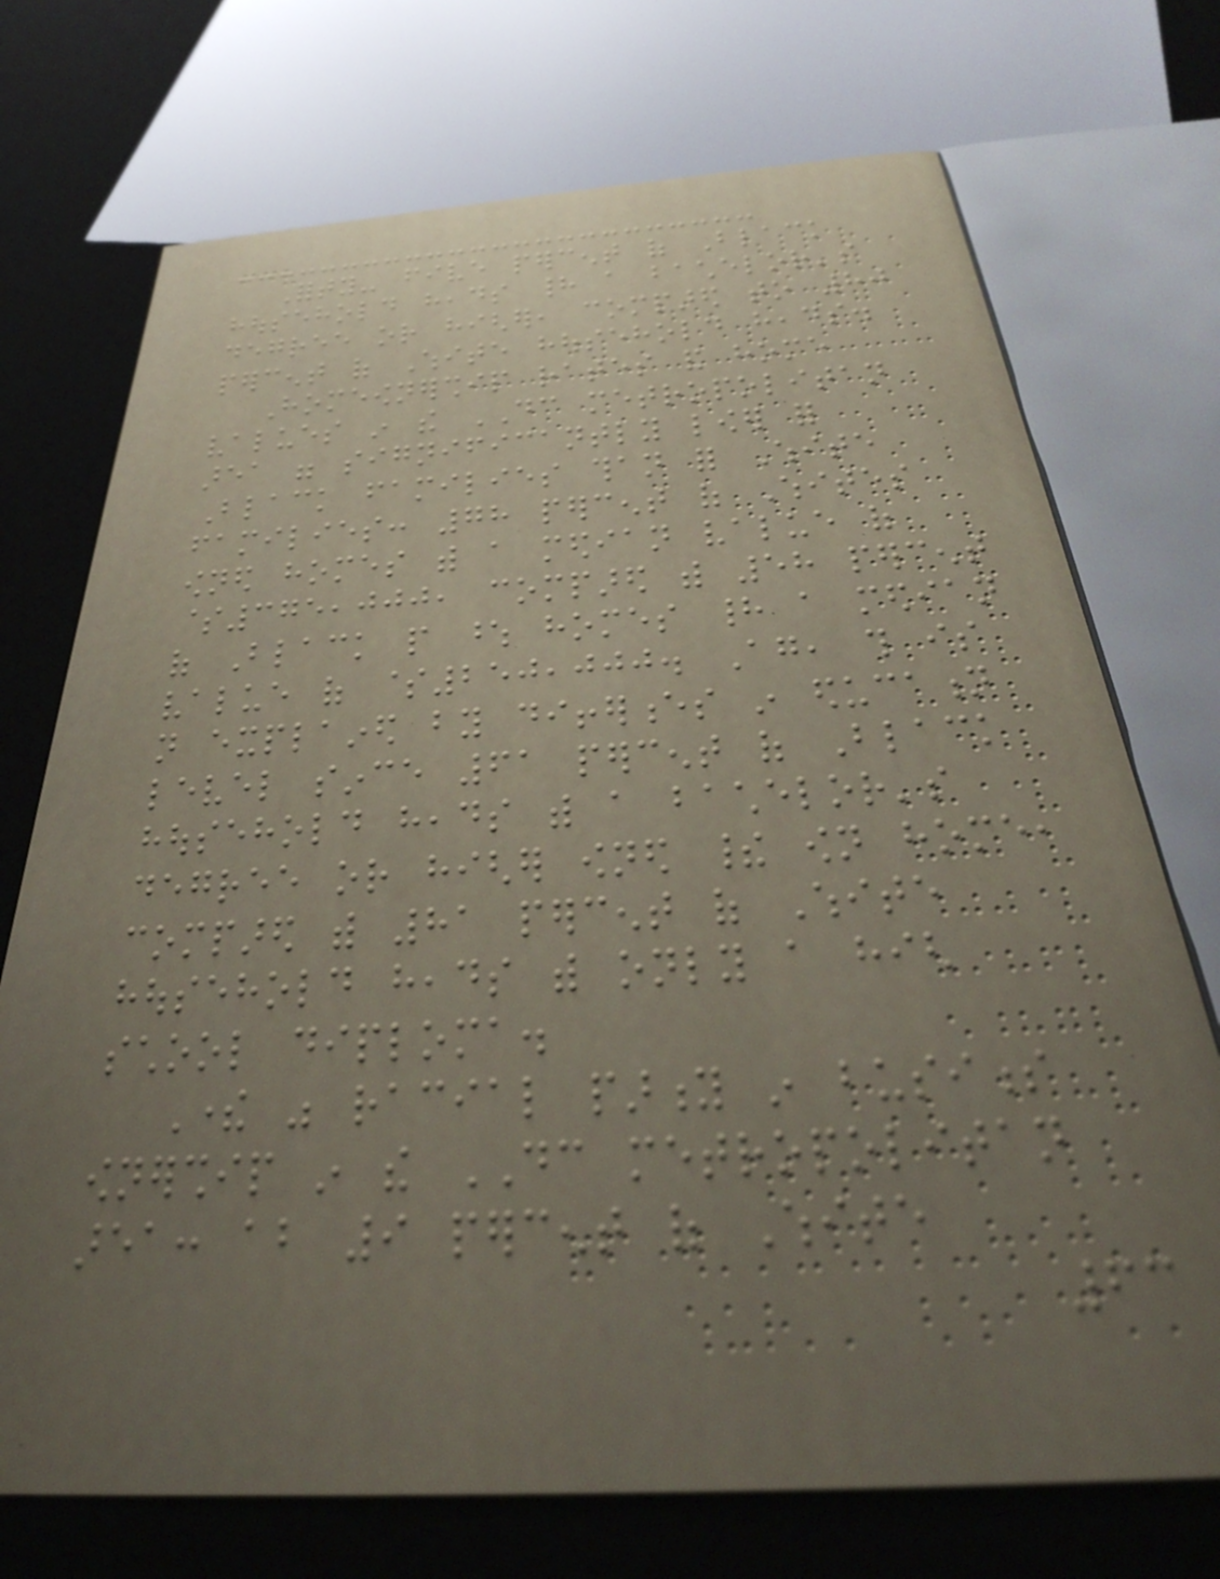Forty- five percent of Black
household heads had a bachelor's
degree or higher, compared to 80
percent of White household heads.
Homeownership rates and home
values in the DC metropolitan
area were significantly lower for
Black families than for White
families: 78 percent of Whites
owned homes with a median value of
$375,000, compared with 58 percent
of Black people whose homes had a median
value of $250,000. Again, this is
not explained by differences in education
level since 61 percent of Black
household heads with a bachelor's
degree or higher owned their own home,
compared with 81 percent of White
household heads with only a high
school diploma.
There was racial parity in business
ownership in the DC metropolitan
area: about 9 percent of White
63
